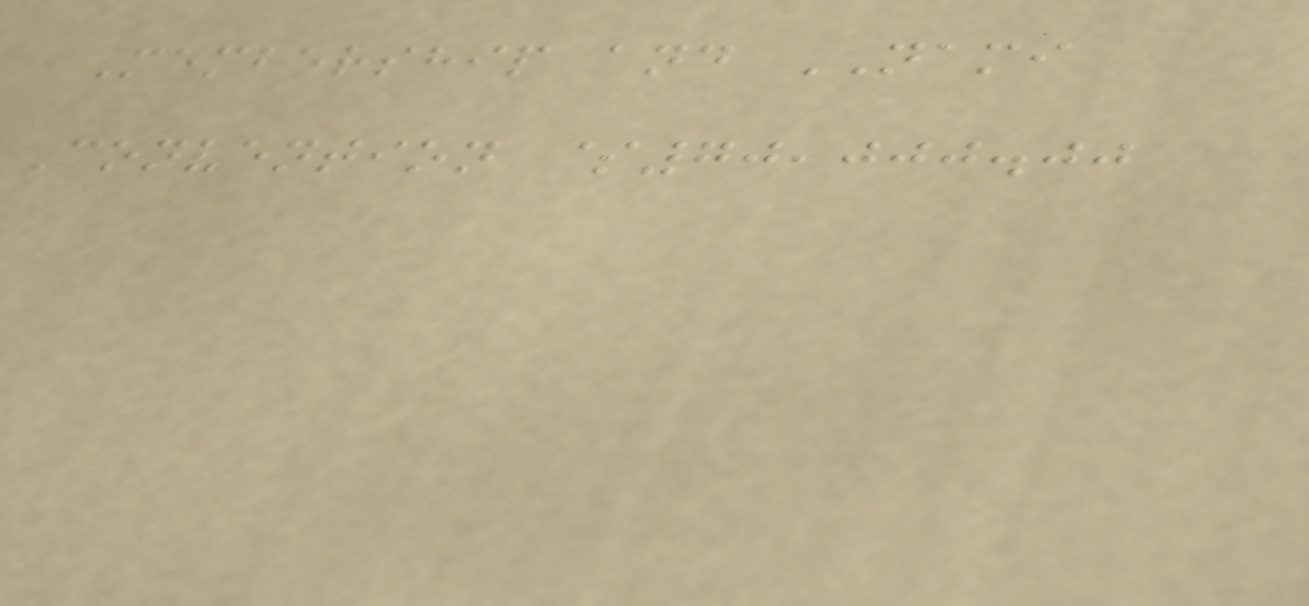Membership and NAMI
Convention $70,000.00
